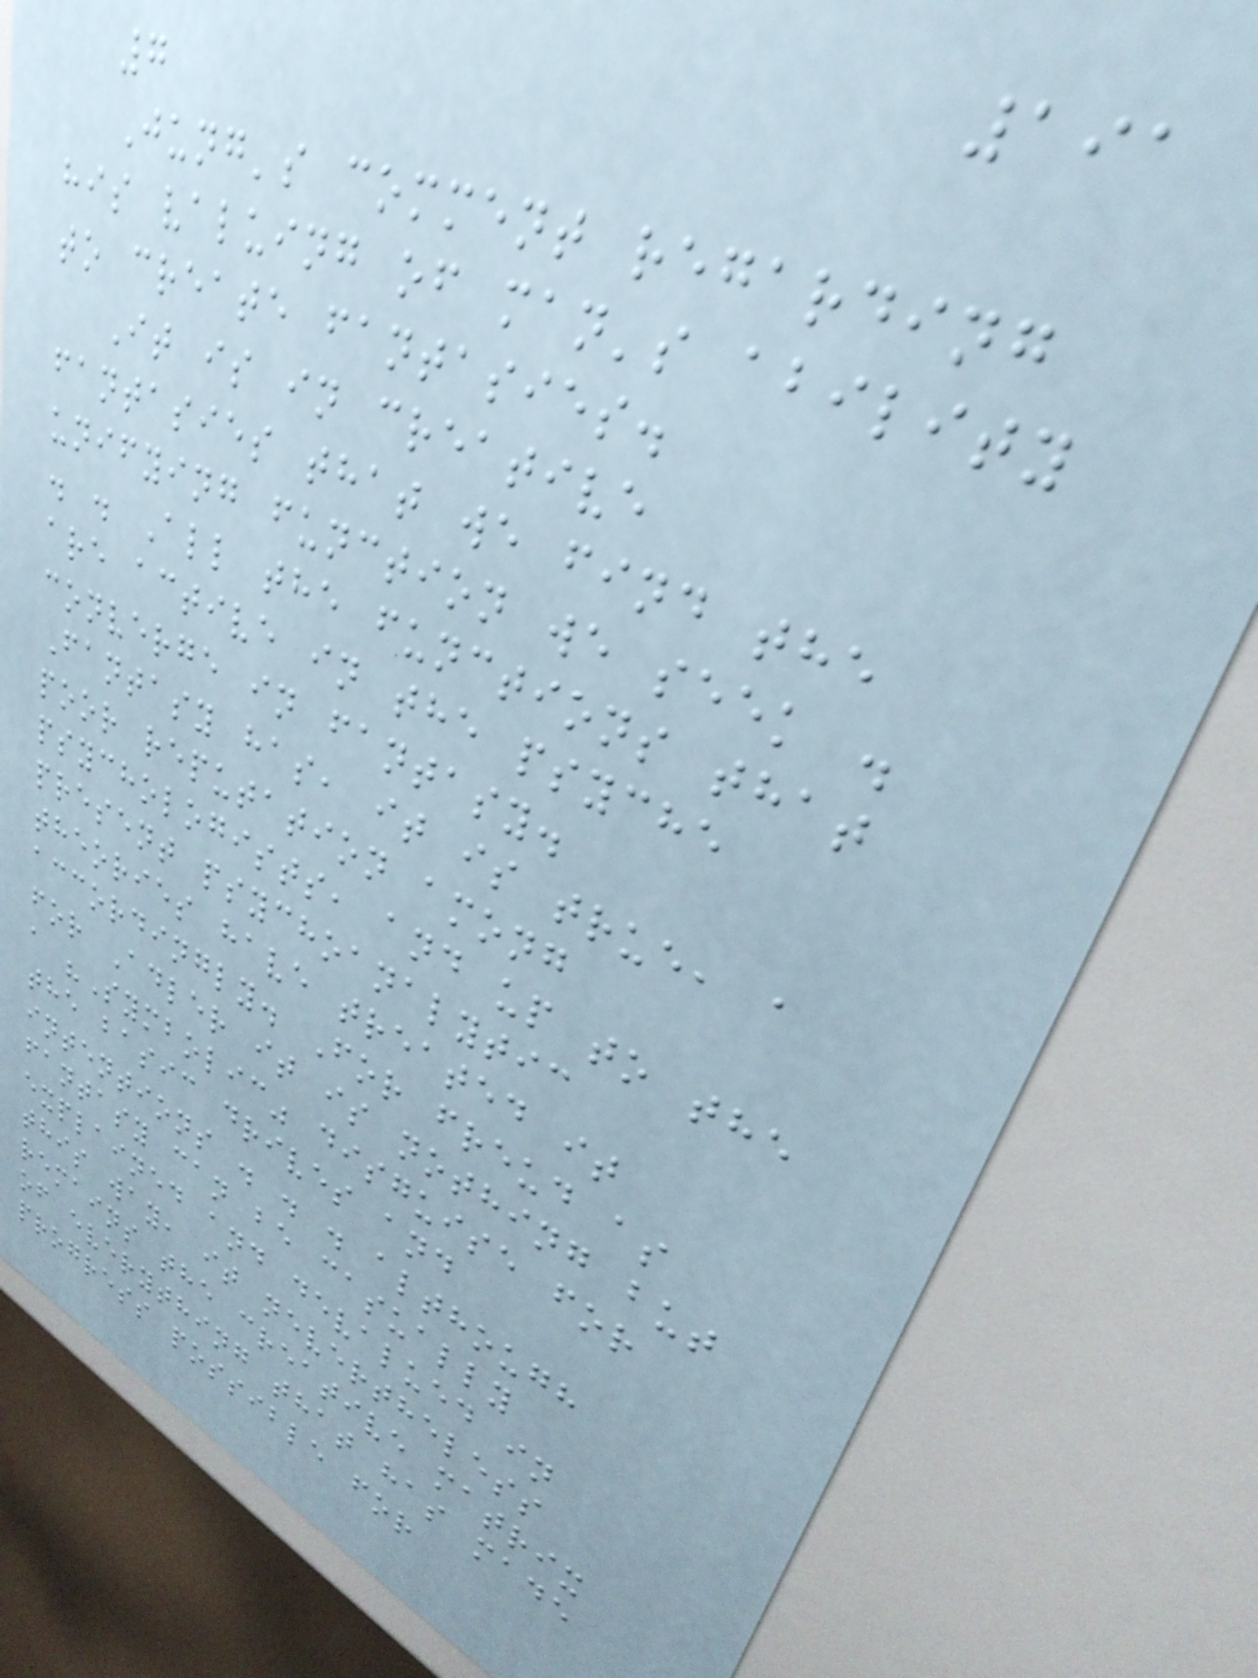191
7
Jung's comment regarding
his valuing of man's ability
to create fantasies.
It is in creative
fantasies that we find the
unifying function we seek .
. . All the functions that
are active in the psyche
converge in fantasy.
Fantasy has, it is true, a
poor reputation among
psychologists, and up to the
present psychoanalytic
theories have treated it
accordingly. For freud as
for Adler it is nothing but
a "Symbolic" disguise for
the basic drives and
intentions . . . although
fantasy can be casually
explained and devalued in
this way, it nevertheless
remains the creative matrix
of everything that has made
progress possible for
